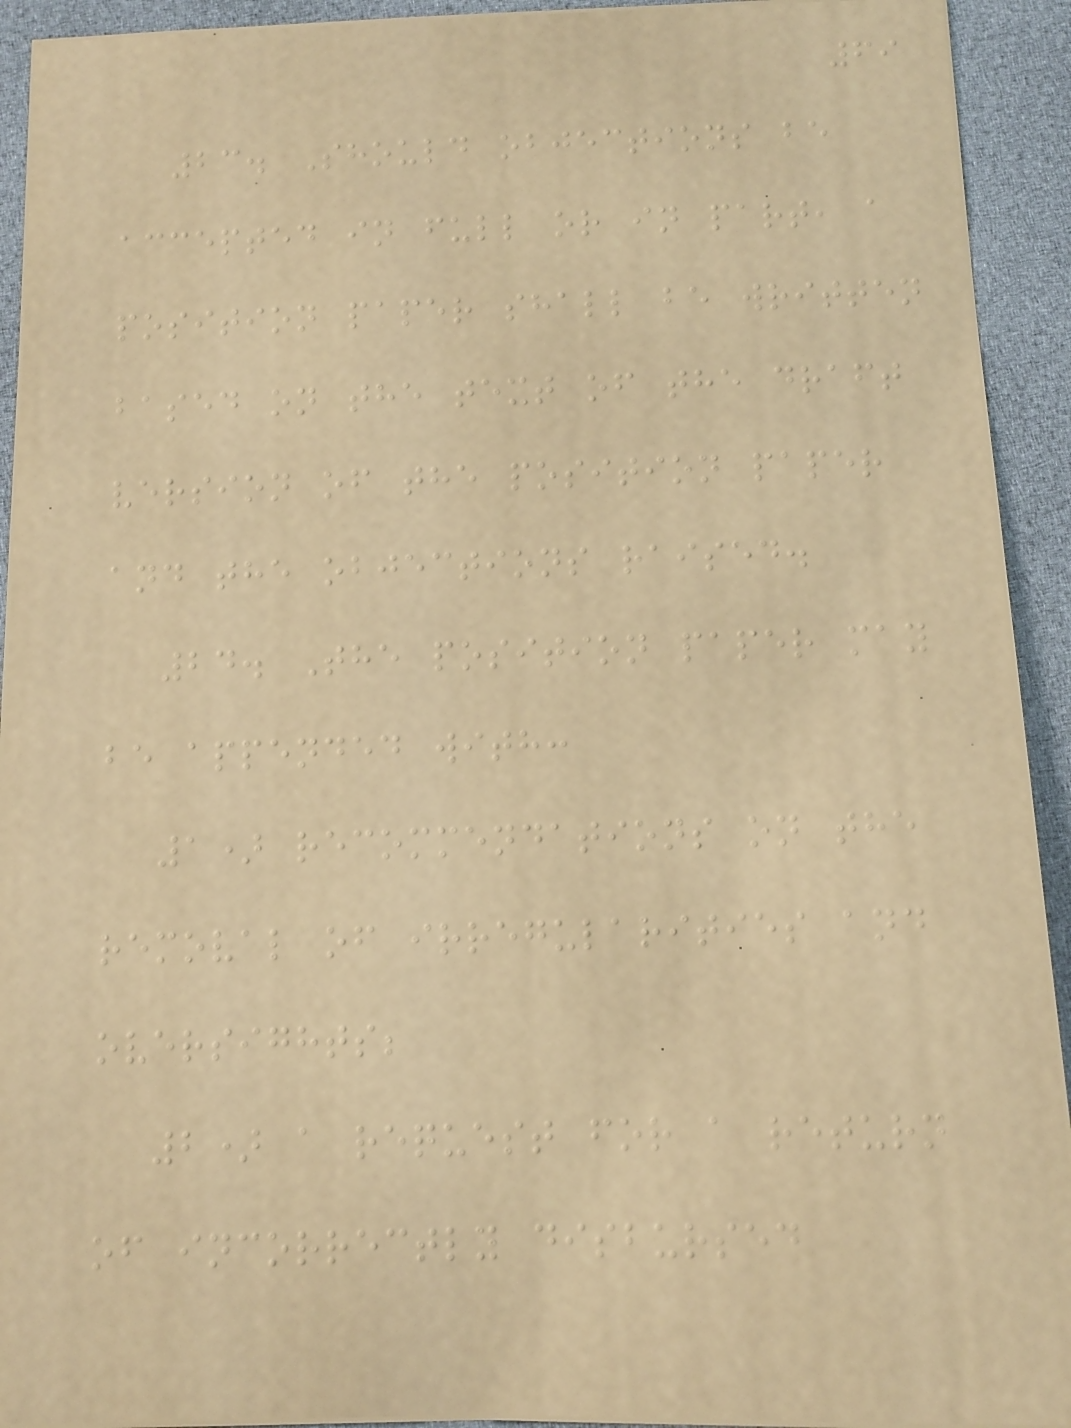69
23. Should objections be
accepted in full or in part, a
position paper shall be written
based on the text of the draft
version of the position paper
and the objections raised.
24. The position paper may
be appended with:
1) recommendations on the
removal of irregularities and
oversights;
2) a request for a return
of incorrectly disbursed
